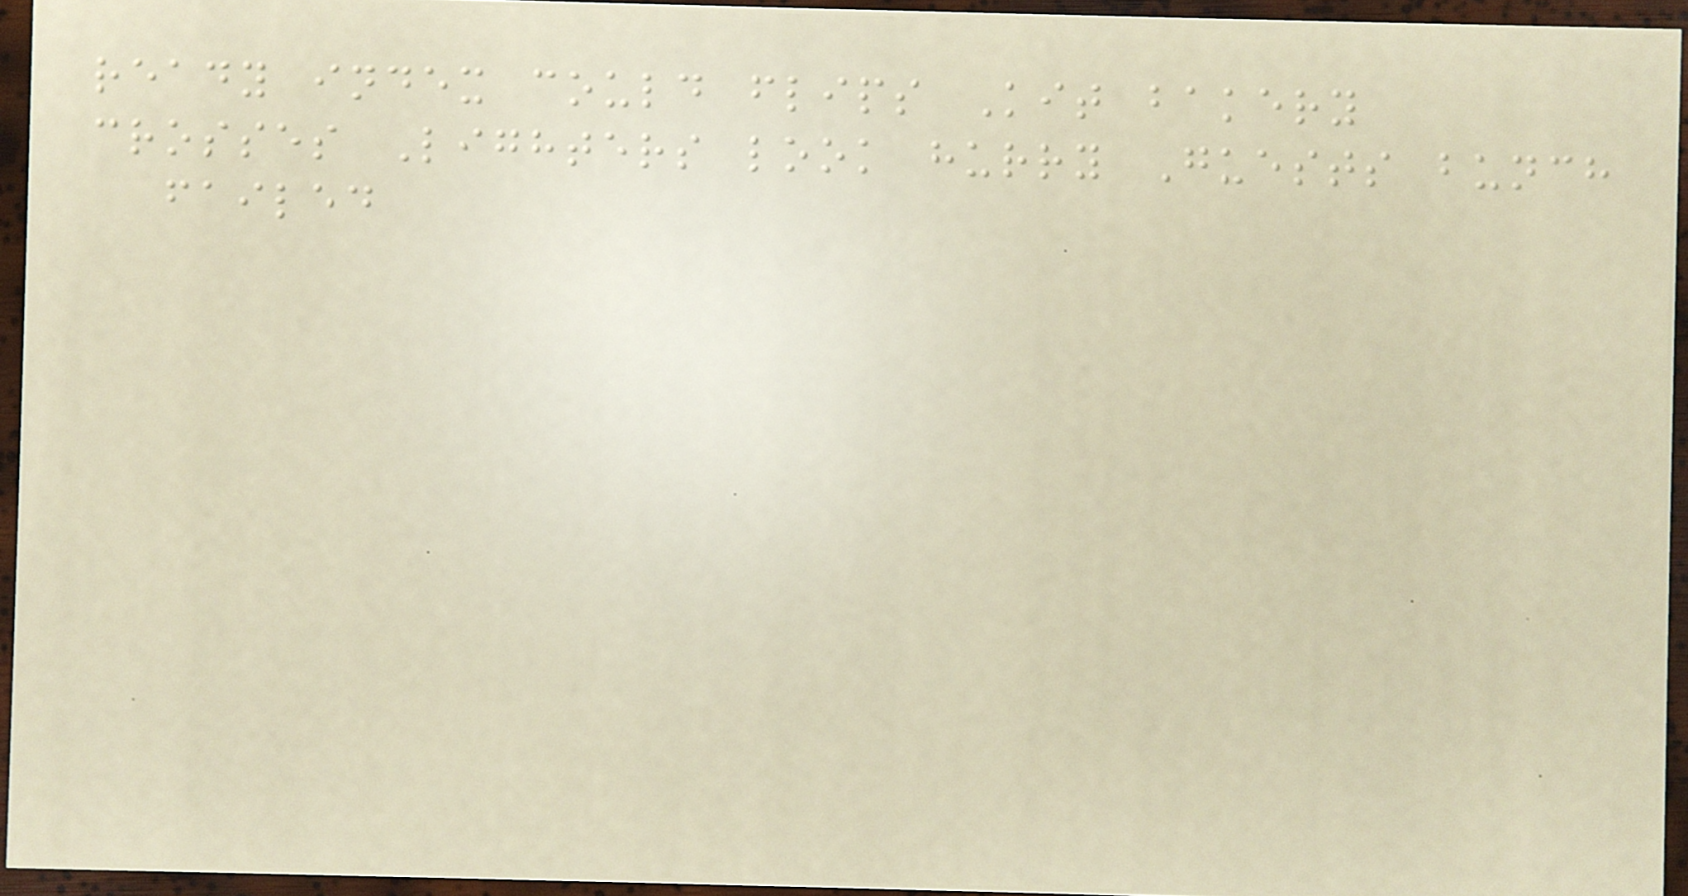ready index could flips Kit bakery
crosses Lighters look hurry Guests bunch
failed
